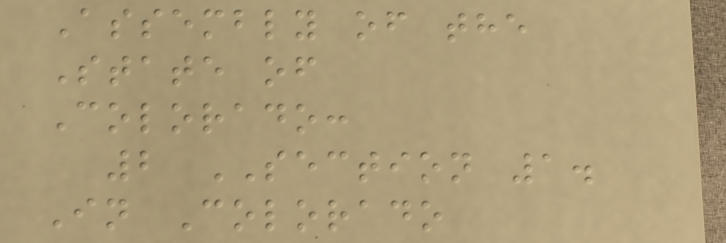Assembly of the
State of
Colorado:
2 SECTION 1.
In Colorado
